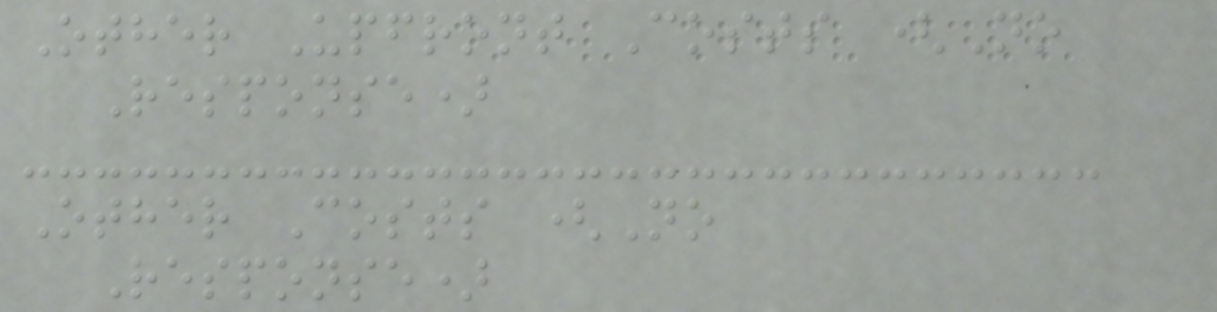Other Upfront Costs (No
Response)
Other Costs (No
Response)
